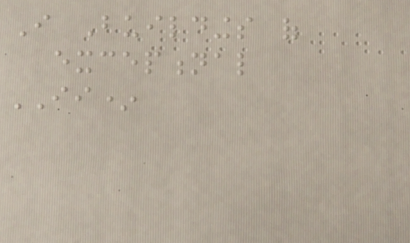I Buildings of
exceptional
II*
